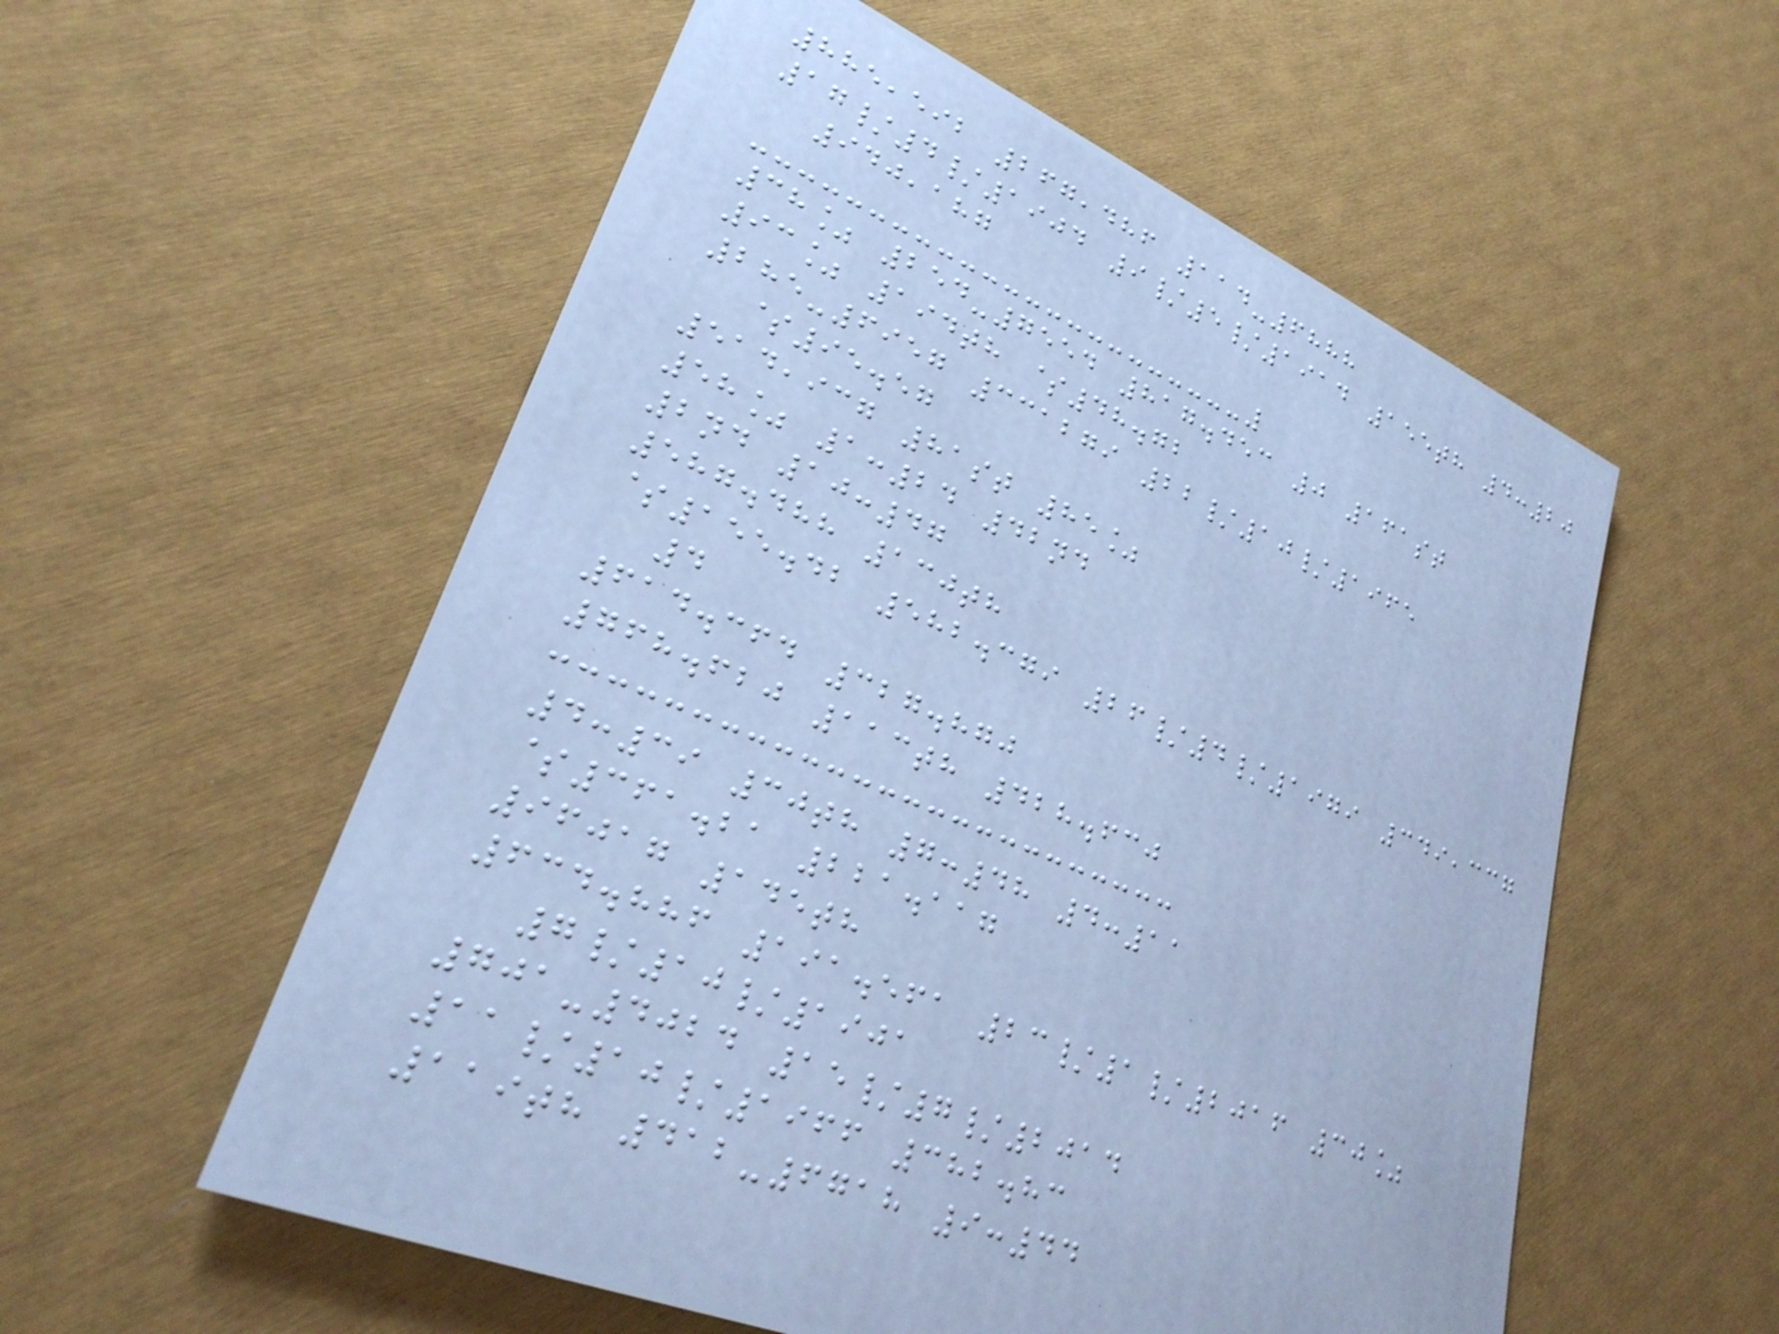885,592 267,486 114-6888
17/4/1904 9/5/1914 155th 4:20
940,187
38% 254-7554 817.453 0 161st
93% 194th $48.72
285-6957 331279 22/10/1965
$95.57
514,937 81st 85%
58% 1:24 42nd
2nd 10:47
587.488 130th
$155.42 582.379 26/4/1979 349,337
4
614.364 327.870
768.620 113th 428.630
4:39 30th 7:48 4:11
$361.21 221.117
96017 145th
634.886 191.561 23/1/2016 30%
7/10/1901
701-4024 15/7/2014
11/10/1966 382.83
119th 412-6718 9:44
